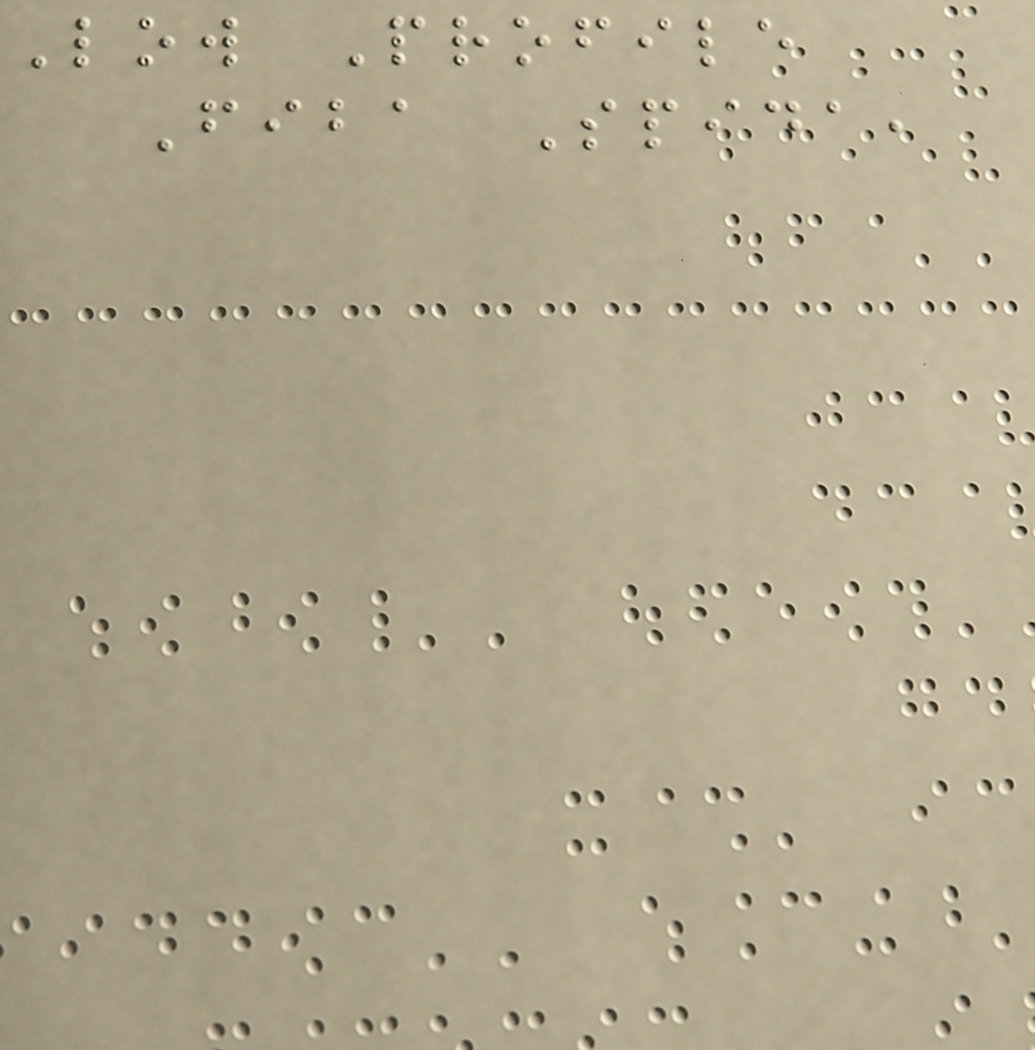Low Profile
Fiba Spida,
